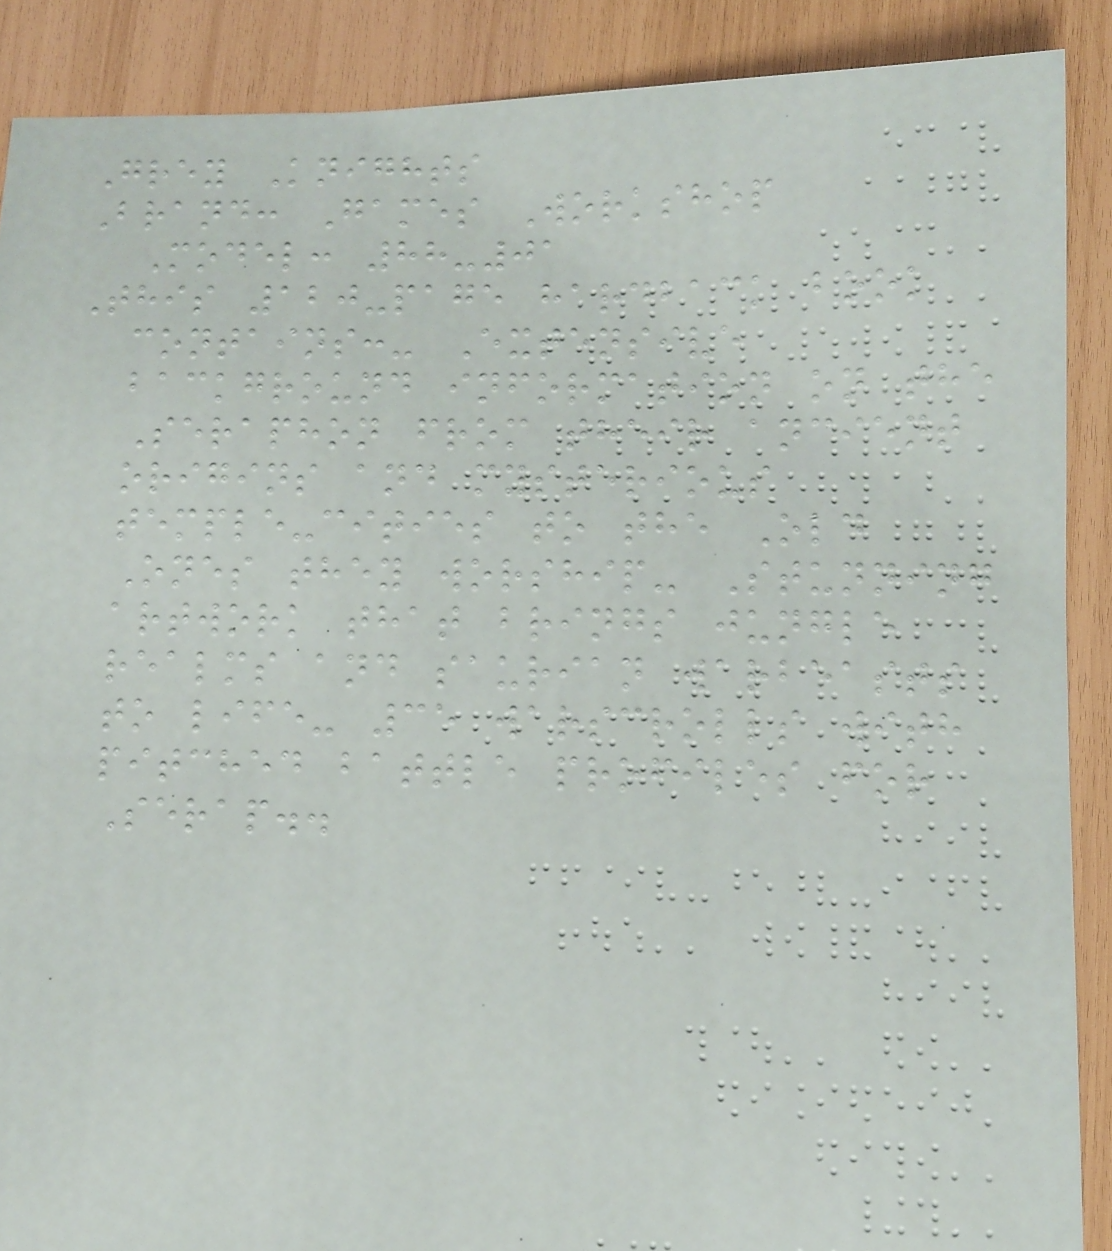Grey Knights
Brand: Games Workshop
Model: 88-01
This 120-page hardback book
contains:- Extensive
background information on the
Seraphon from their ancient
origins and mysterious
temple-cities to the Old
Ones they worship- Stunning
artwork that brings jungle
realms and saurian warbeasts
to life- 35 warscrolls with
pitched battle profiles for
Serap..
